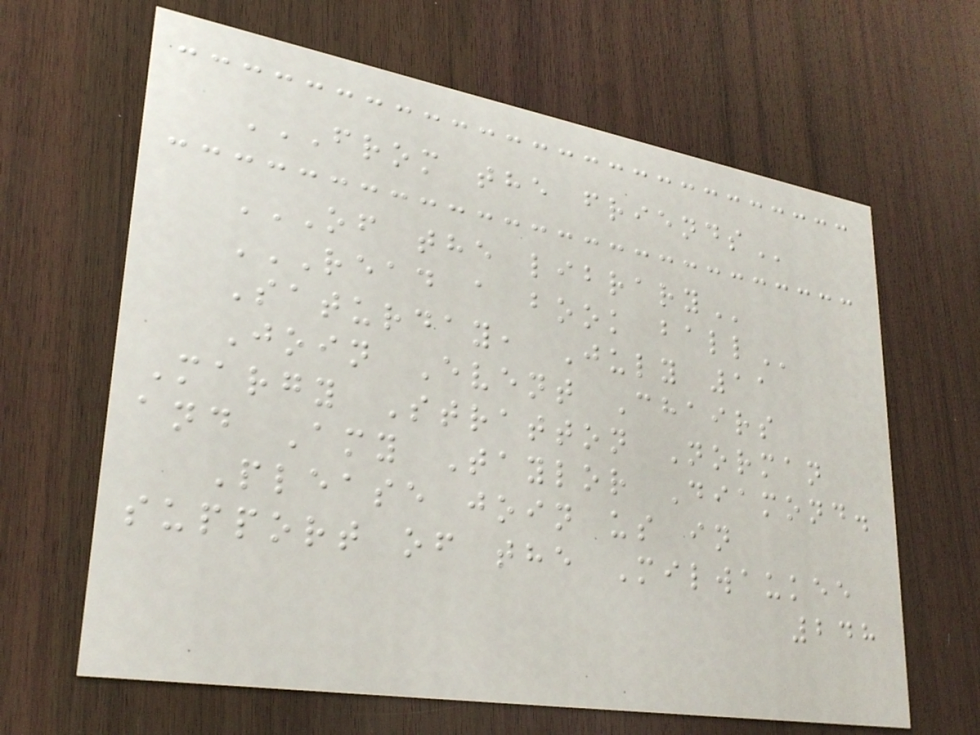FROM THE FRIENDS
OF THE LIBRARY
READ A BOOK BALL
Saturday, July 11
Join Event Chairs
Margy Stratton Norman
and Amy Taylor Diamond.
Please join us in
support of the Milwaukee
248
